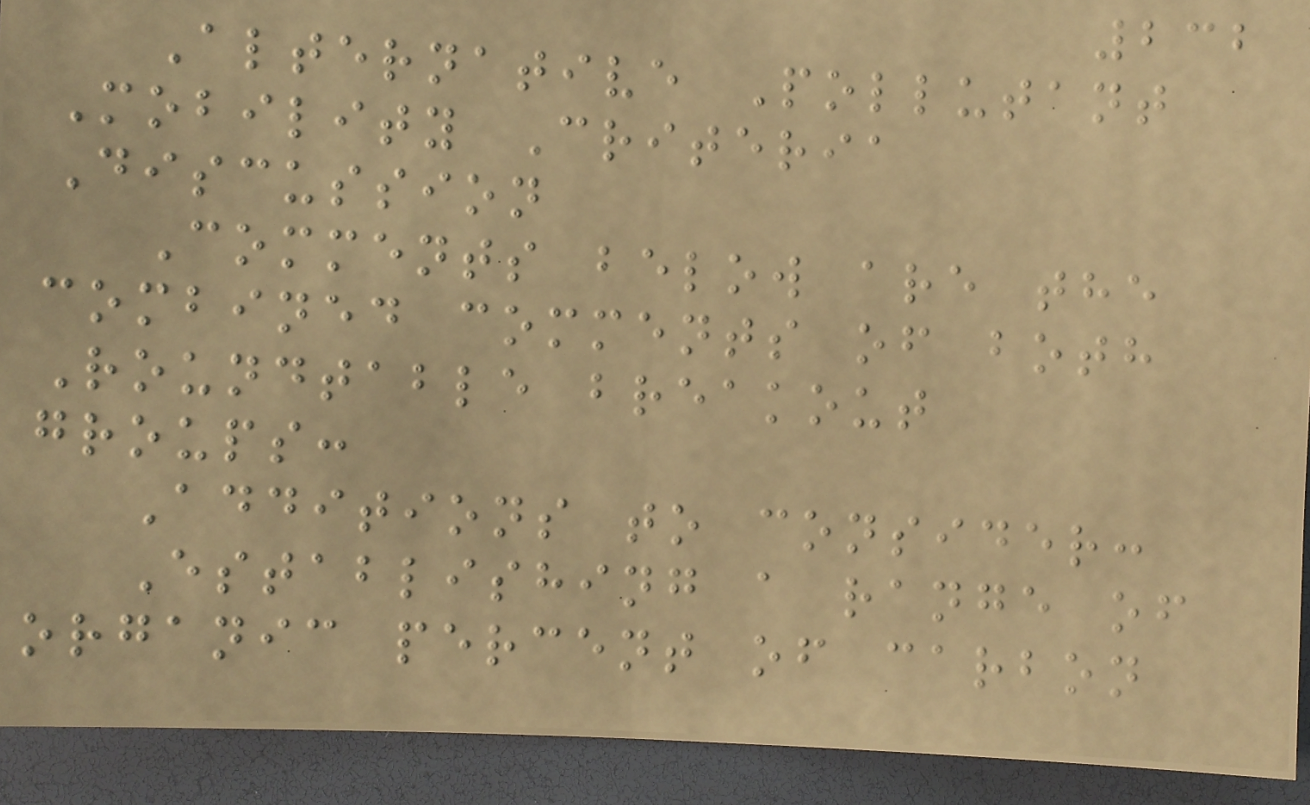232
Alternative Pollutant
Mobility Criteria
Discussion
Comments below are the
combined comments of both
Roundtable breakout
groups:
Additions to consider:
Establishing a range of
organic percent of carbon
